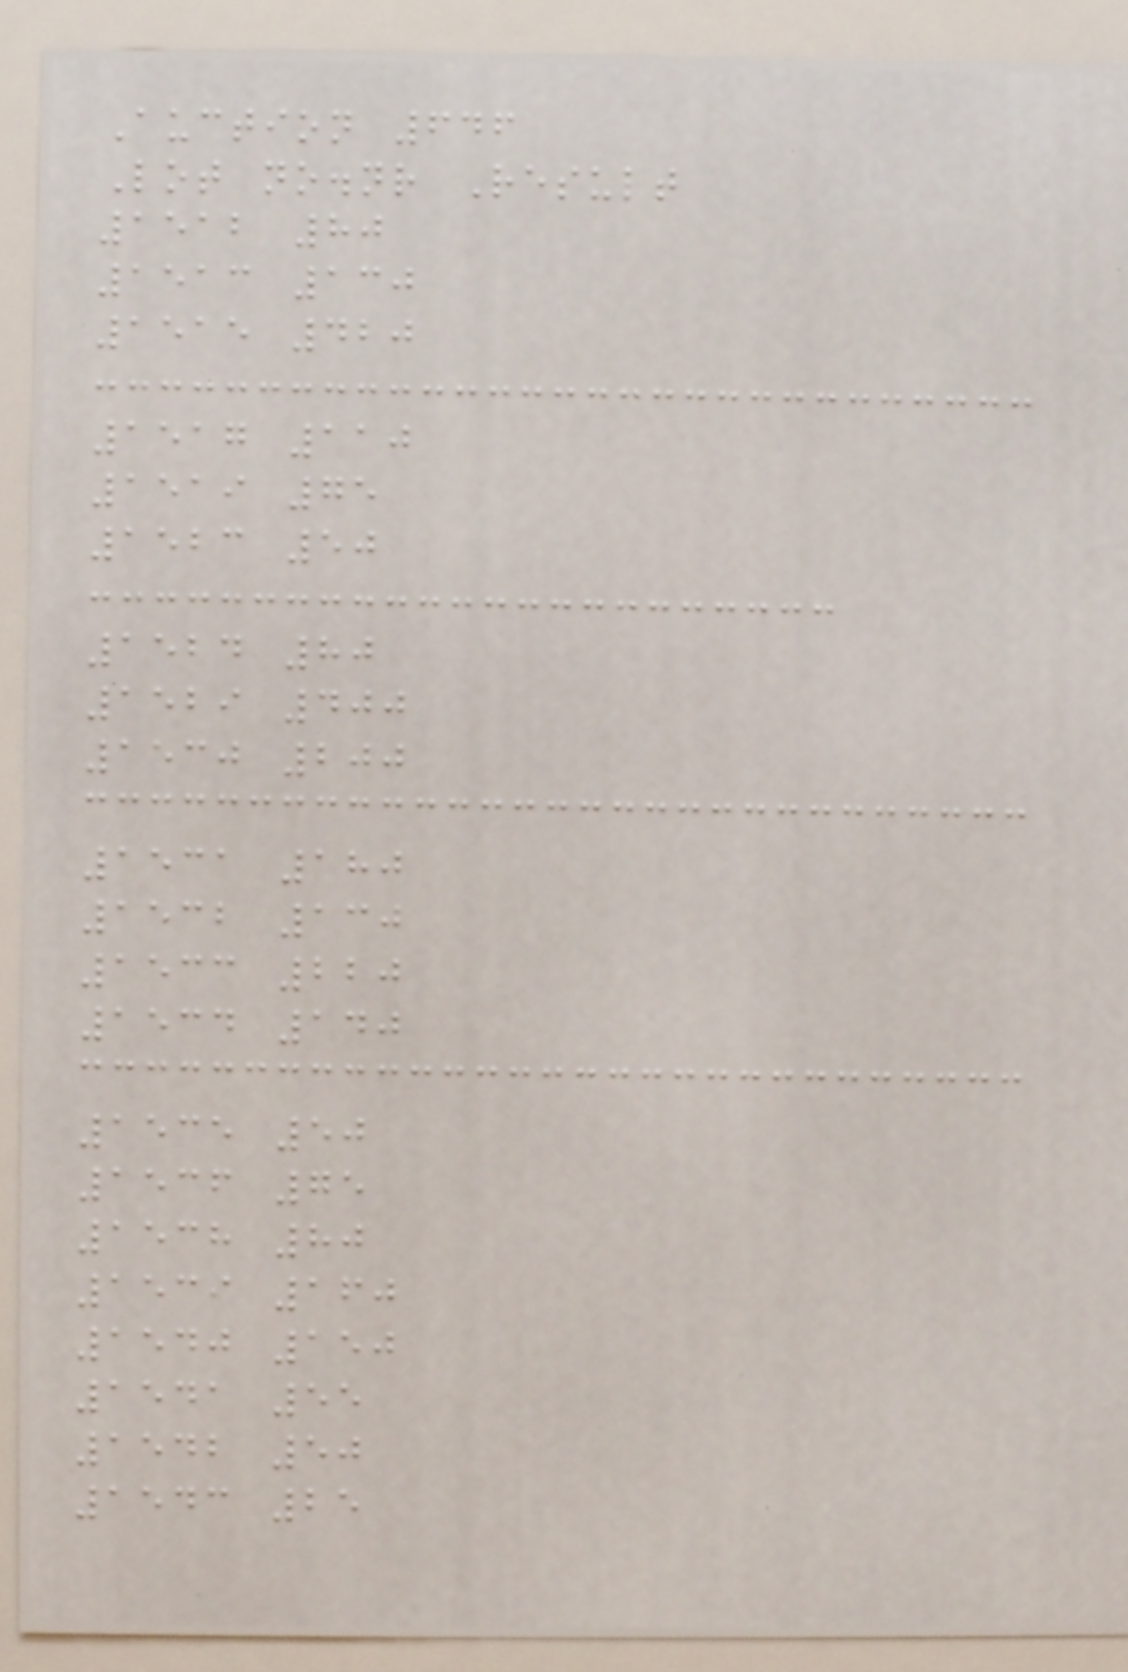Auction 646
Lot no.nr Result
1512 80
1513 130
1515 420
1517 110
1519 75
1523 50
1524 80
1529 400
1530 200
1531 180
1532 130
1533 220
1534 140
1535 50
1536 75
1538 80
1539 160
1540 150
1541 55
1542 50
1543 25
